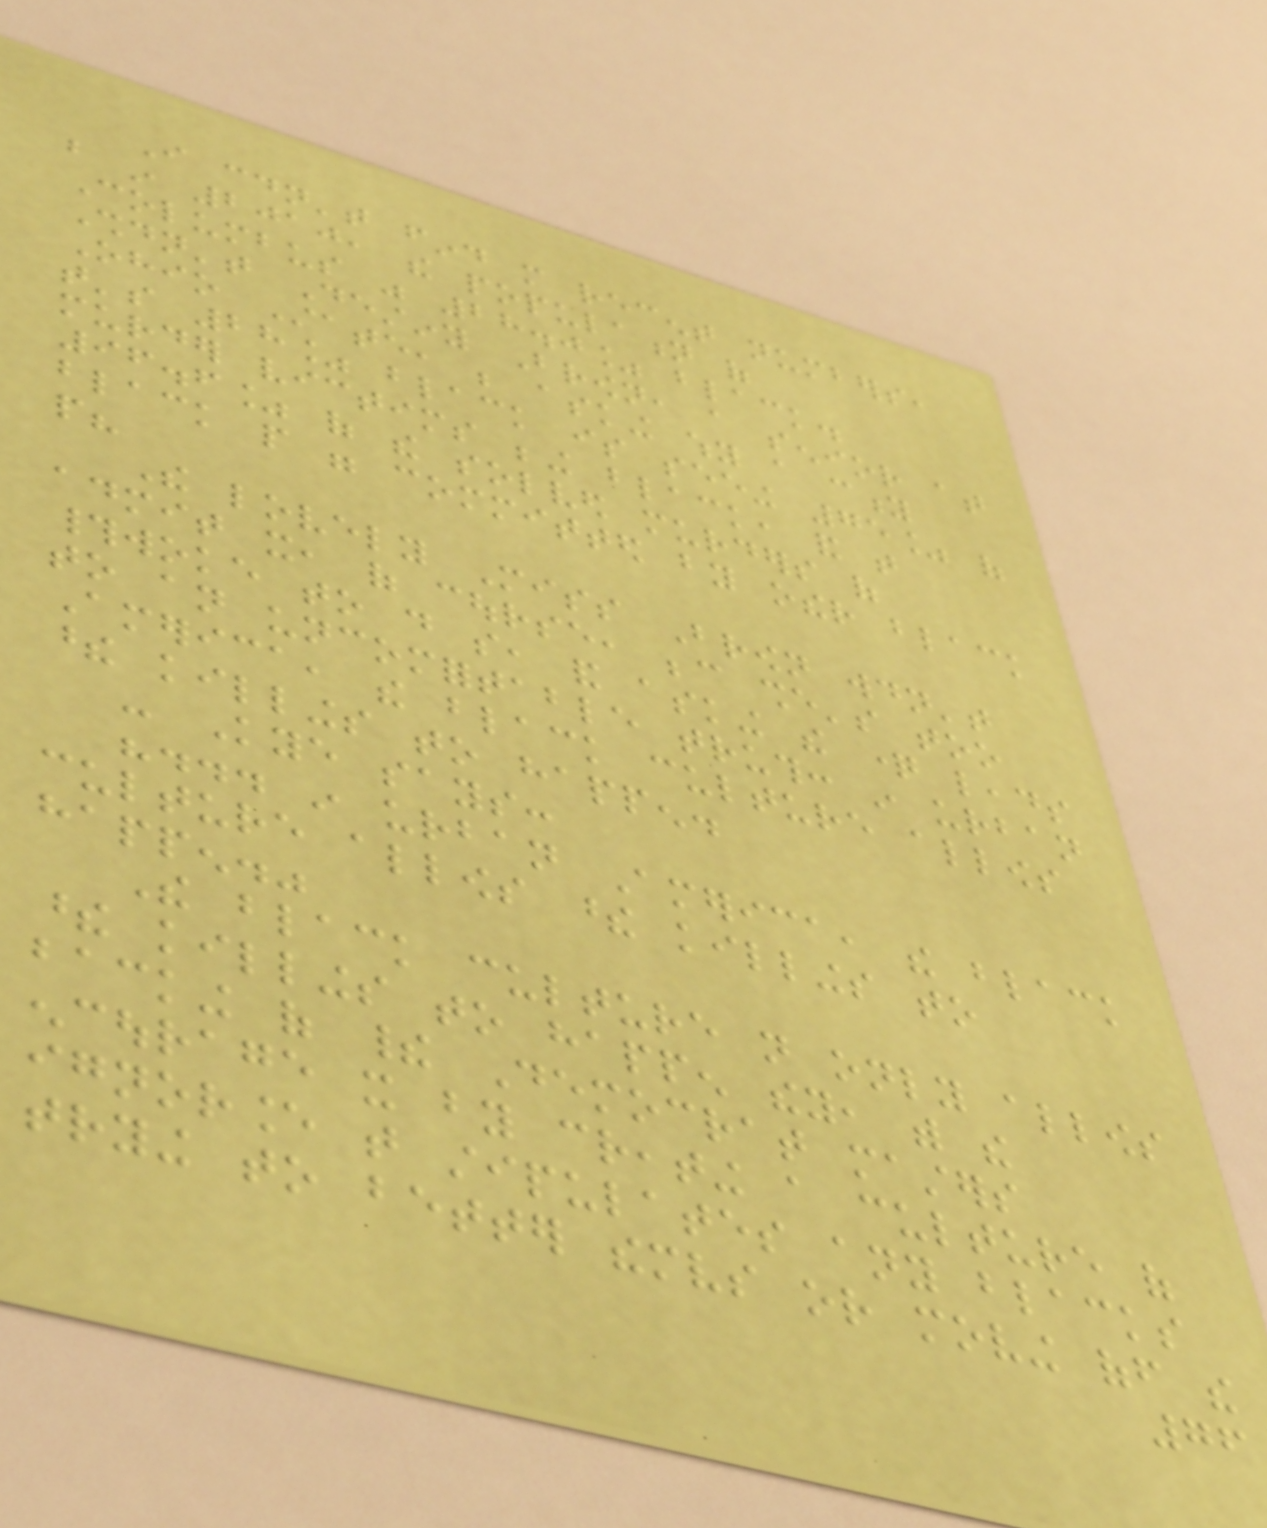I couldn't find more recent numbers,
but in 2010, the population of
Columbus was 28.0% black.
Shouldn't Destiny Brown, a senior at
Ohio State, be asking why a city
that's 28% black is seeing 75% of
murder victims being black, and that
96.6% of the solved murders of
black people were committed by other black
people?
The lovely Miss Brown wouldn't
admit it, of course, because she's too
#woke to do so, and asking the question leads
to an uncomfortable truth: in urban
America, the black culture allows
these killings to happen.
- Kye says:
"... in urban America, the black
culture allows these killings to
happen."
The black culture not only allows
these killings to happen they, with the
backing of their Democrat masters
encourage it by creating a culture of
ignorance that stipulates any blacks
trying to better themselves or moving off the
76
